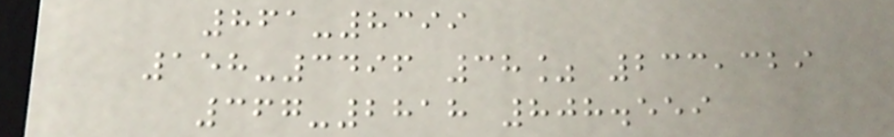861-8399
158-3496 38% 233,329
367-2818 808.559
